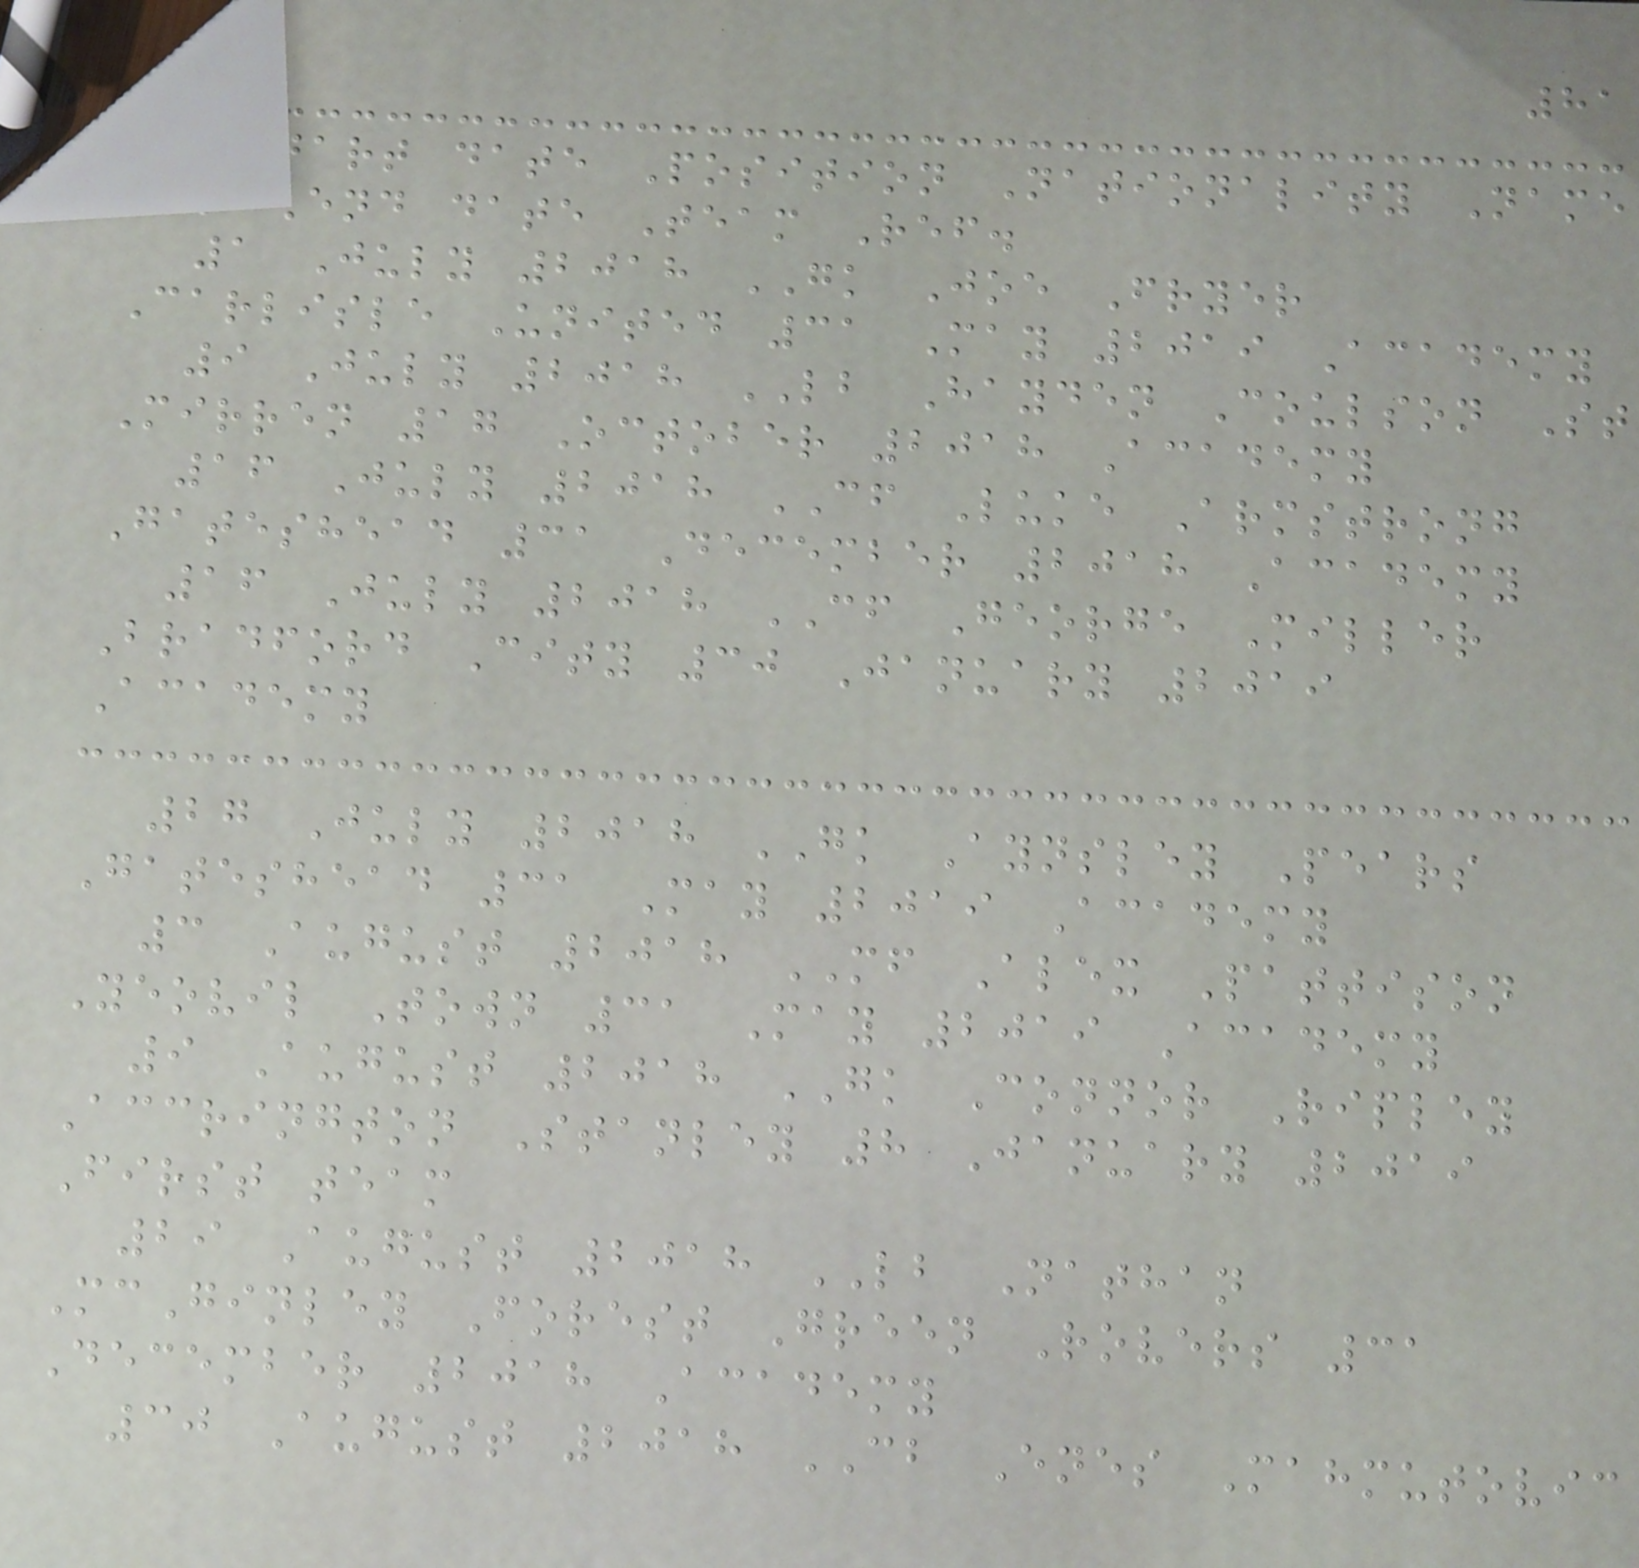81
Start date Position Nationality Name
To End date Team Ref.
1 July 2018 GK Joe Fryer
Carlisle United 31 May 2019 Academy
9 July 2018 LB Hayden Coulson St
Mirren 17 October 2018 Academy
16 July 2018 CF Luke Armstrong
Gateshead 31 December 2018 Academy
16 July 2018 CF George Miller
Bradford City 30 January 2019
Academy
27 July 2018 GK Aynsley Pears
Gateshead 31 May 2019 Academy
3 August 2018 MF Alex Pattison
Yeovil Town 31 May 2019 Academy
9 August 2018 GK Connor Ripley
Accrington Stanley 8 January 2019
First team
29 August 2018 LB Nathan
McGinley Forest Green Rovers 31
December 2018 Academy
30 August 2018 CB Enes Mahmutovic
